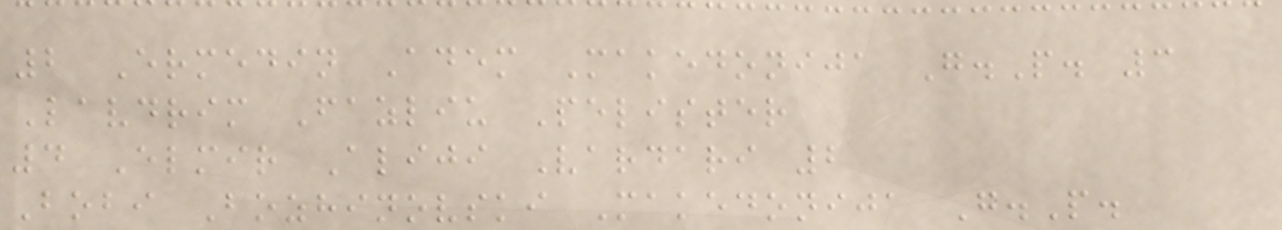2 Ermedin Adem Makedonija G.P. 3
Lavdrim Fazliu Pelister
4 Elmir Aliji Vardari 2
Bobi Bozhinovski Makedonija G.P.
